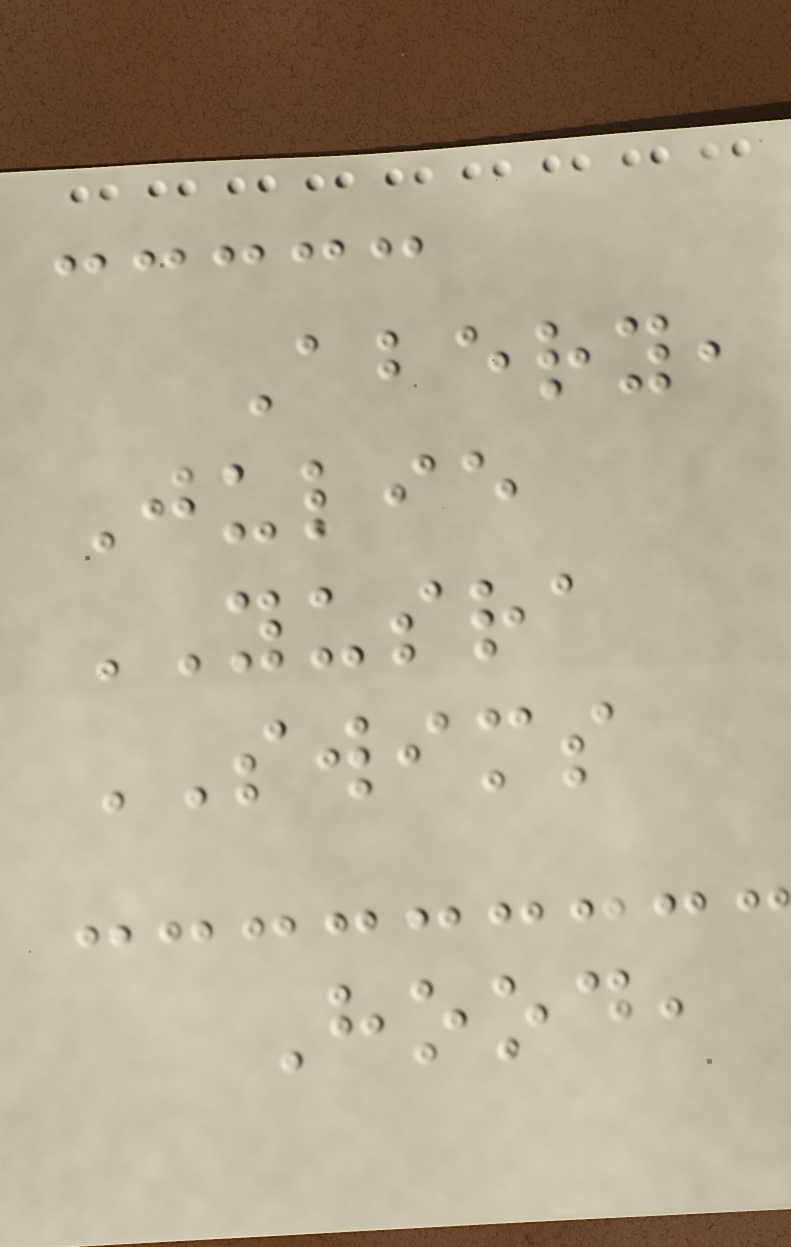Abery,
Julie
YUSRA
SWIMS
Hood,
